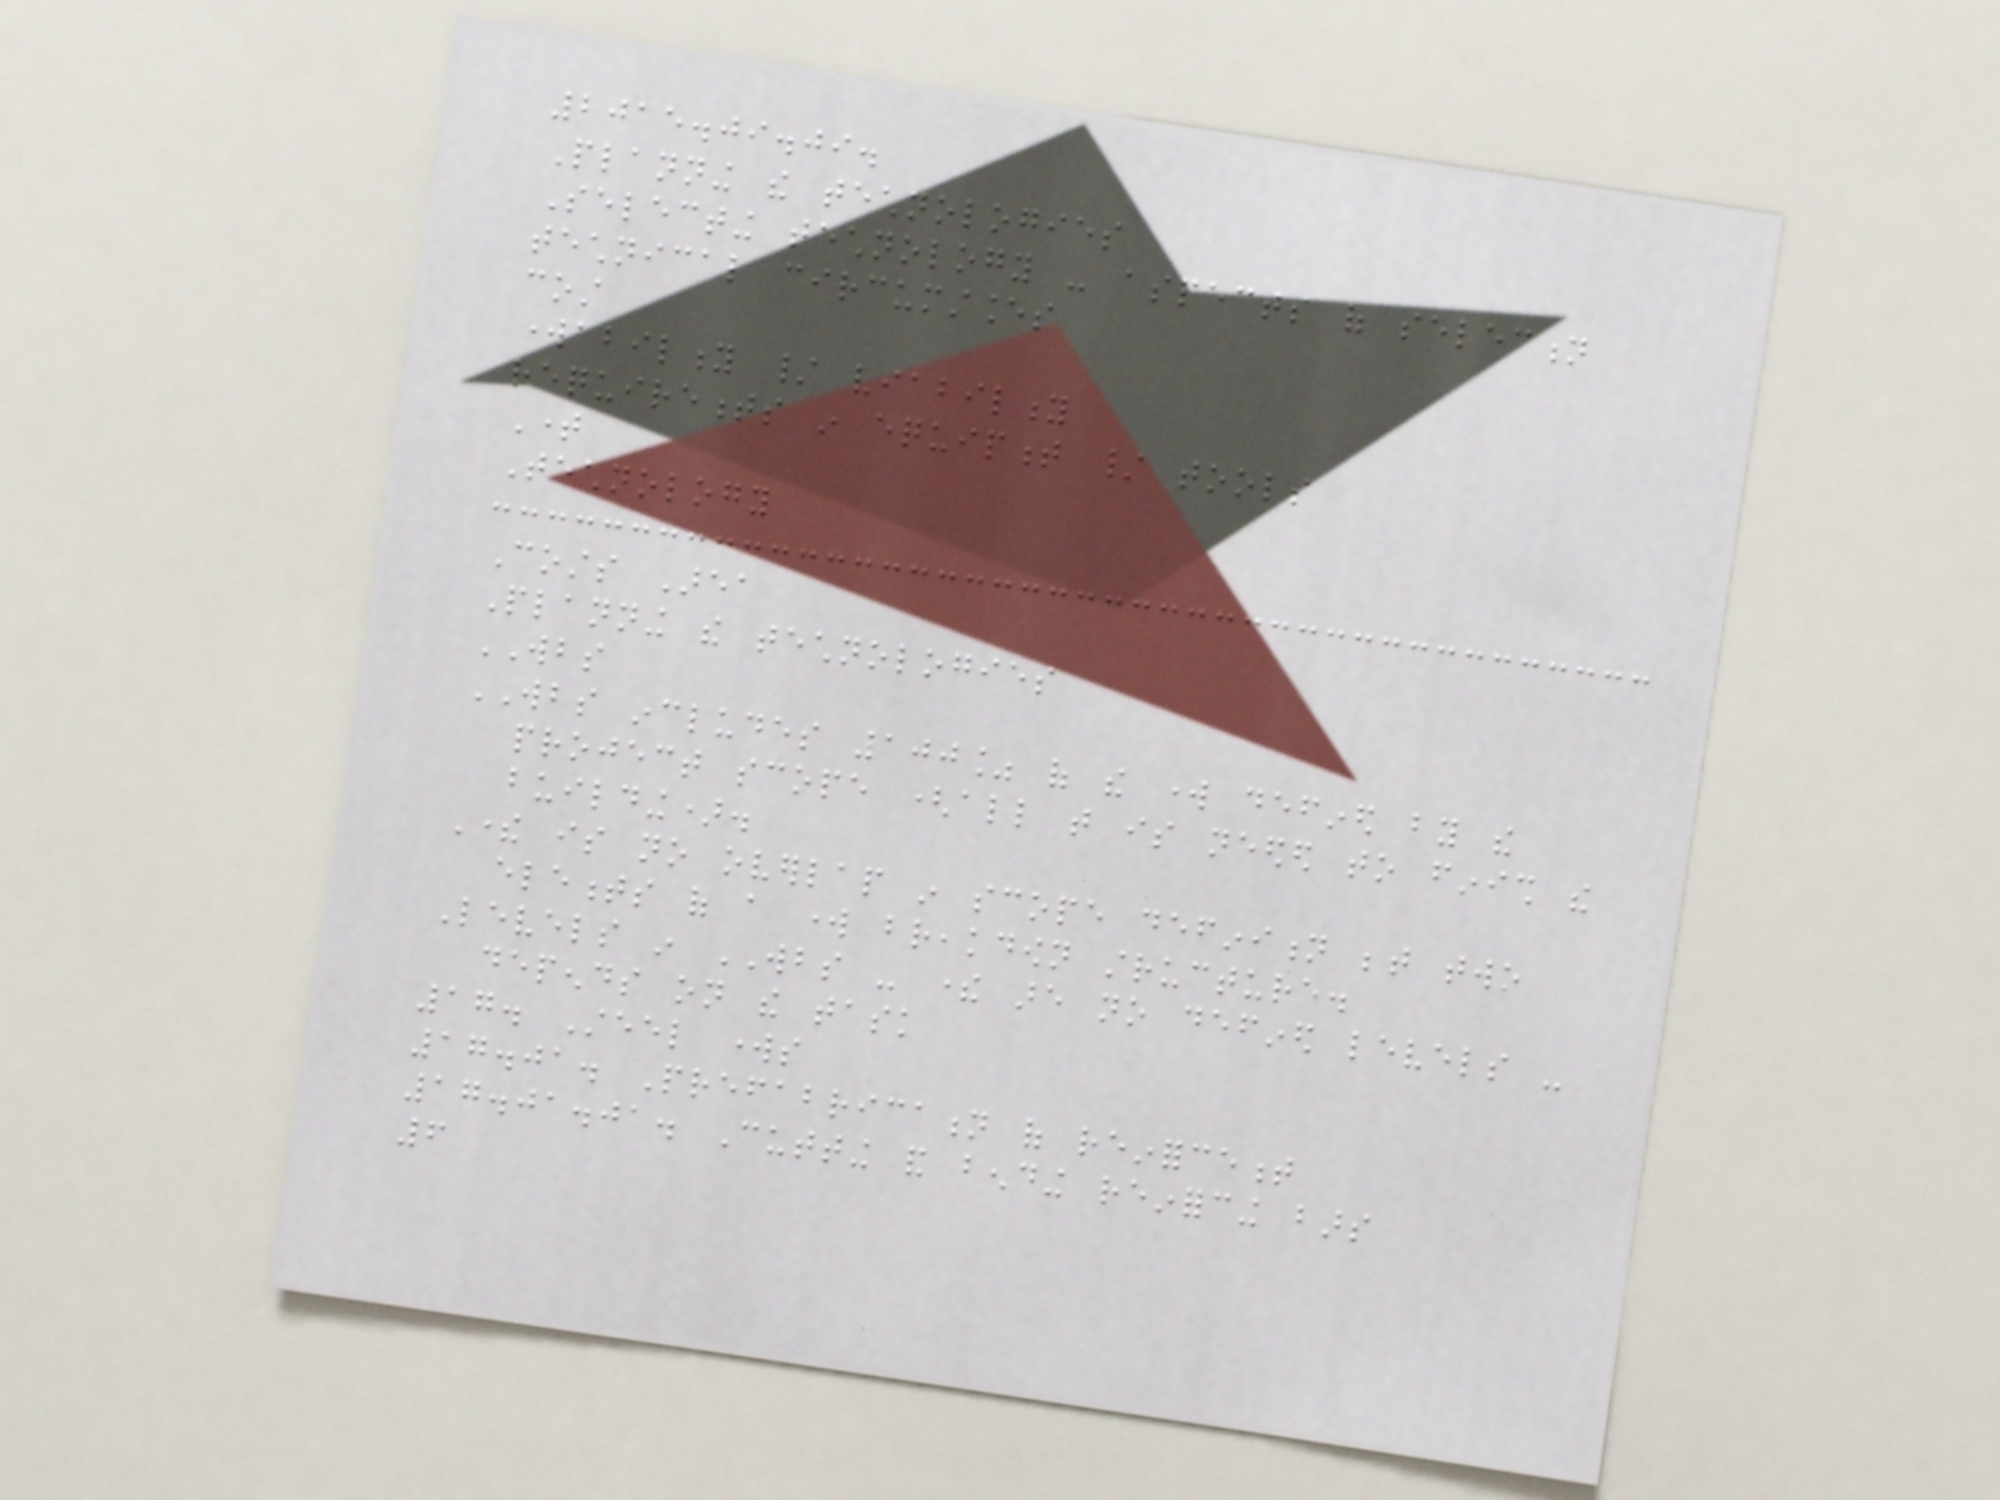2015.09.09.
Planning the technologies
Selecting technology - aspects of selection
technical circumstances
cost
workability / viability
requirements in equipment / tools
Time
Technology
Costs Area
Planning the technologies
WBS
WBS includes 100% of the work defined by the
project scope (all that is needed to finish the
building).
There is no overlap in scope definition between two
elements of a work breakdown structure.
Levels in WBS - there are no defined levels -
depends on the task
17. Steel works
17.01. Prefabrication of reinforcement
17.01.01. Cutting and bending reinforcing bars
6
